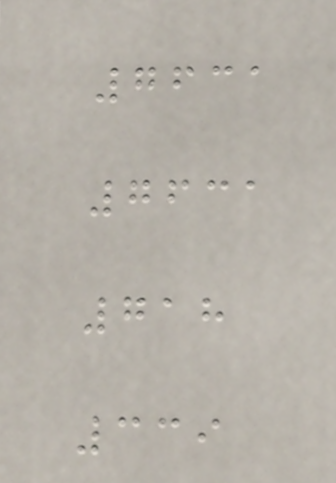7631
7631
718
339
